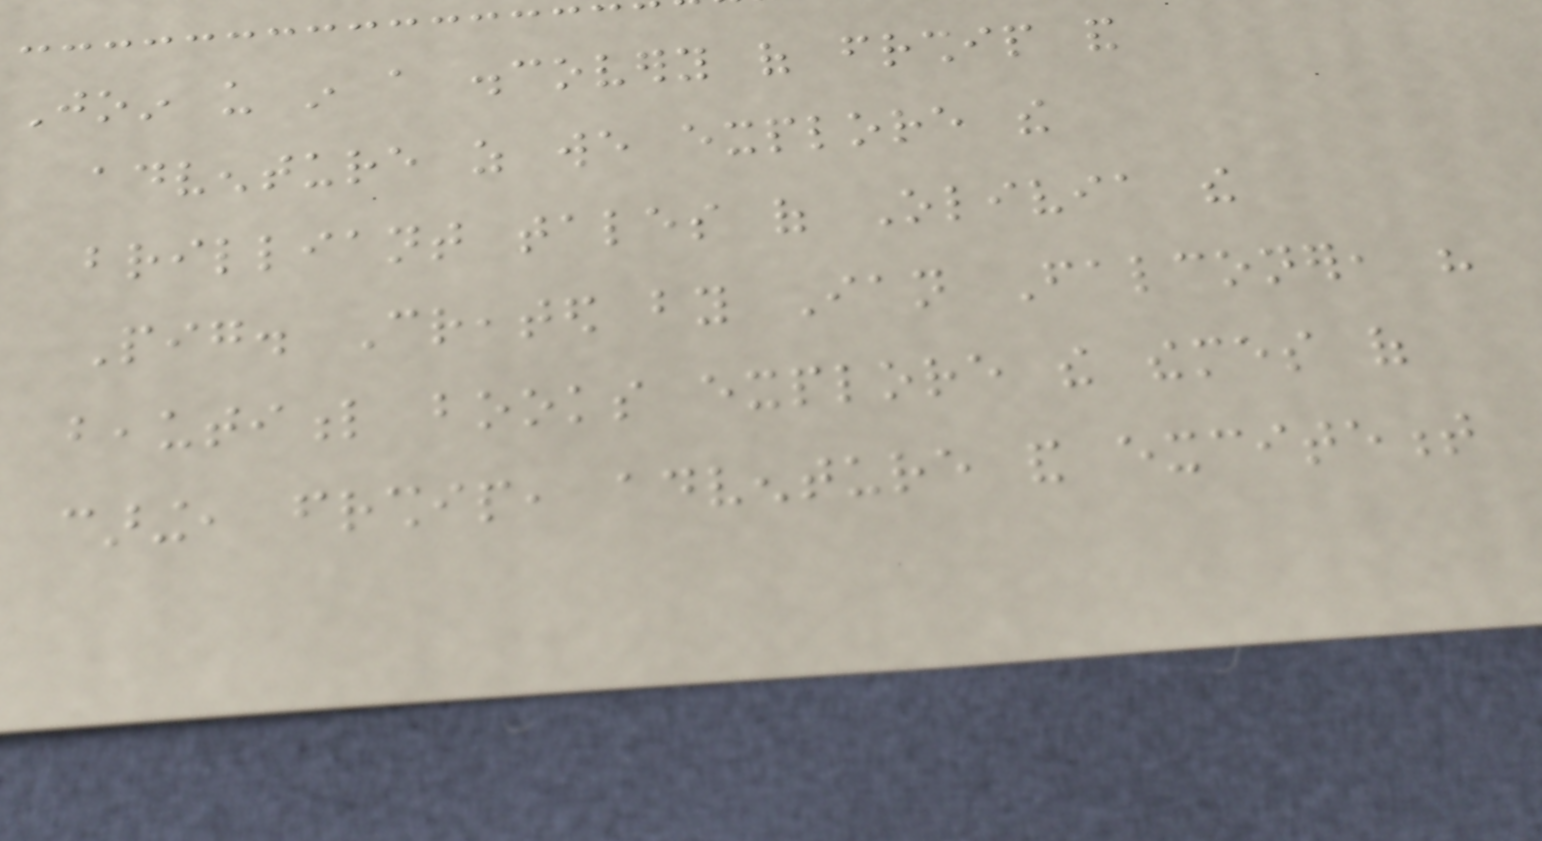Join us in a discovery of friendship and
adventure as we explore the
brilliant tales of Olivia the
Pig. Created by Ian Falconer, his
beautiful books explore the themes of
caring, friendship, adventure and excitement
